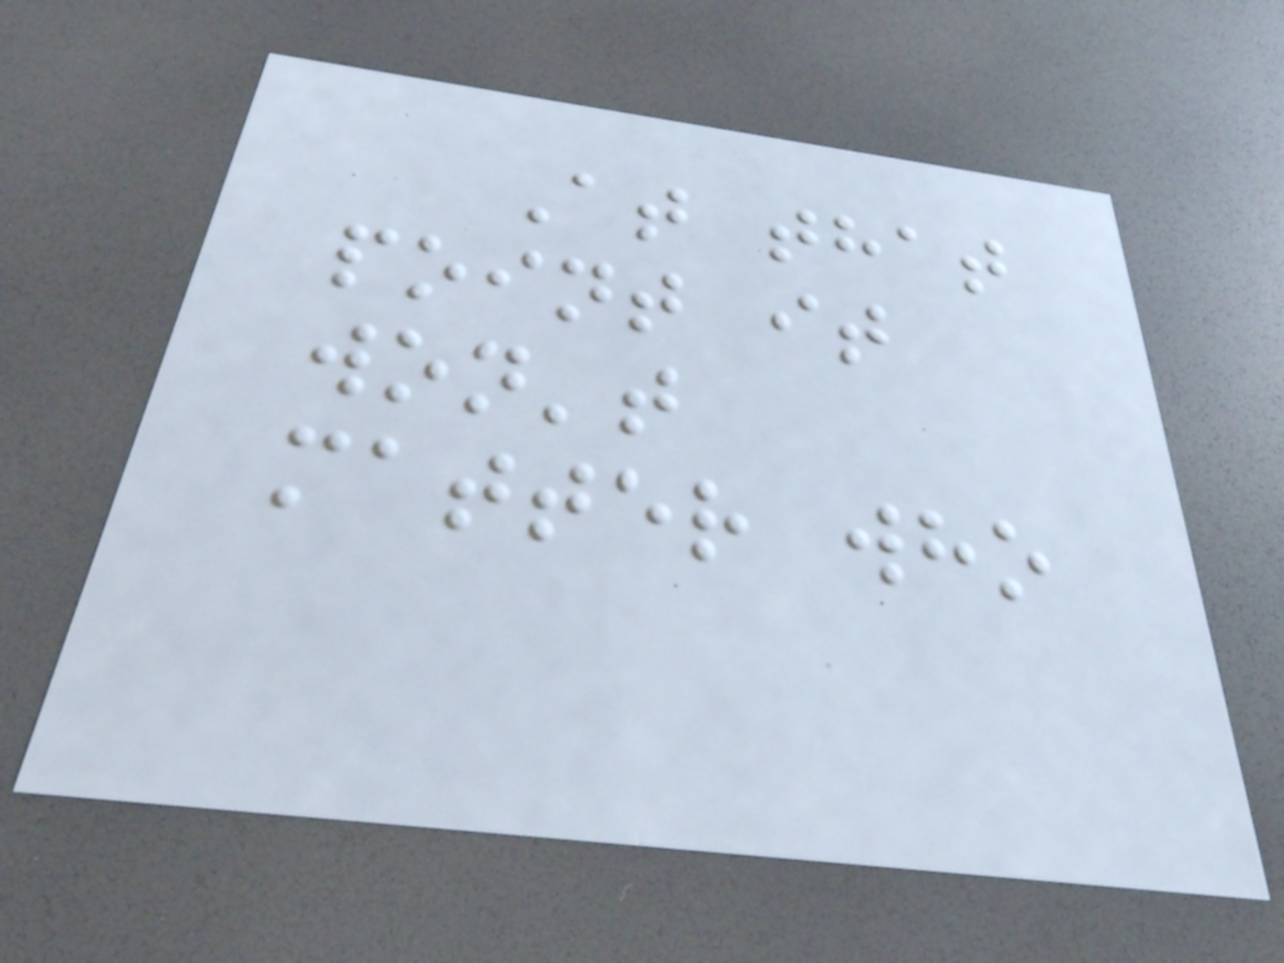At that
point it
won't
matter who
